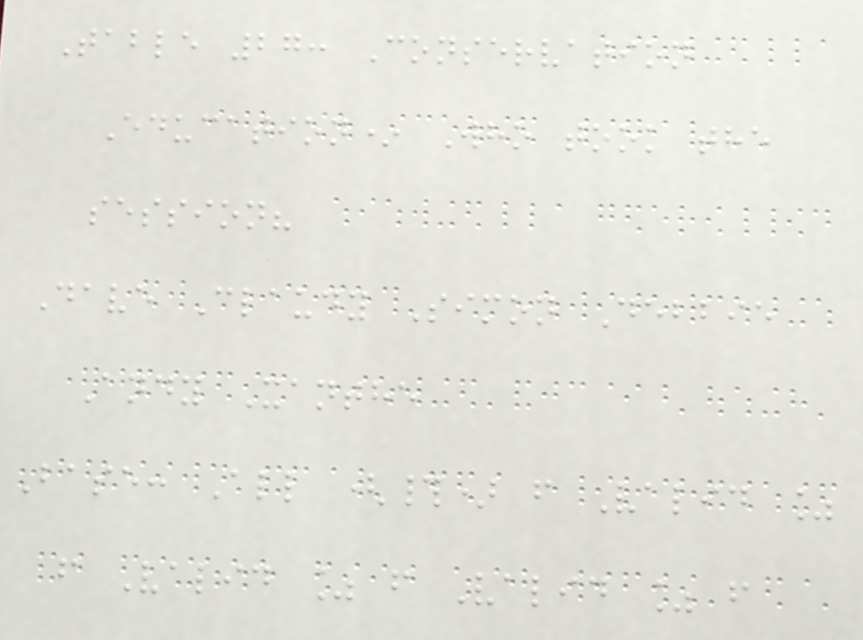Table 27: Conservation
Education* Who took the
session?
Dave Claudy Simon Debbie
Andy Xanthe
Base: All (#) f Valid %
f Valid % f Valid % f
